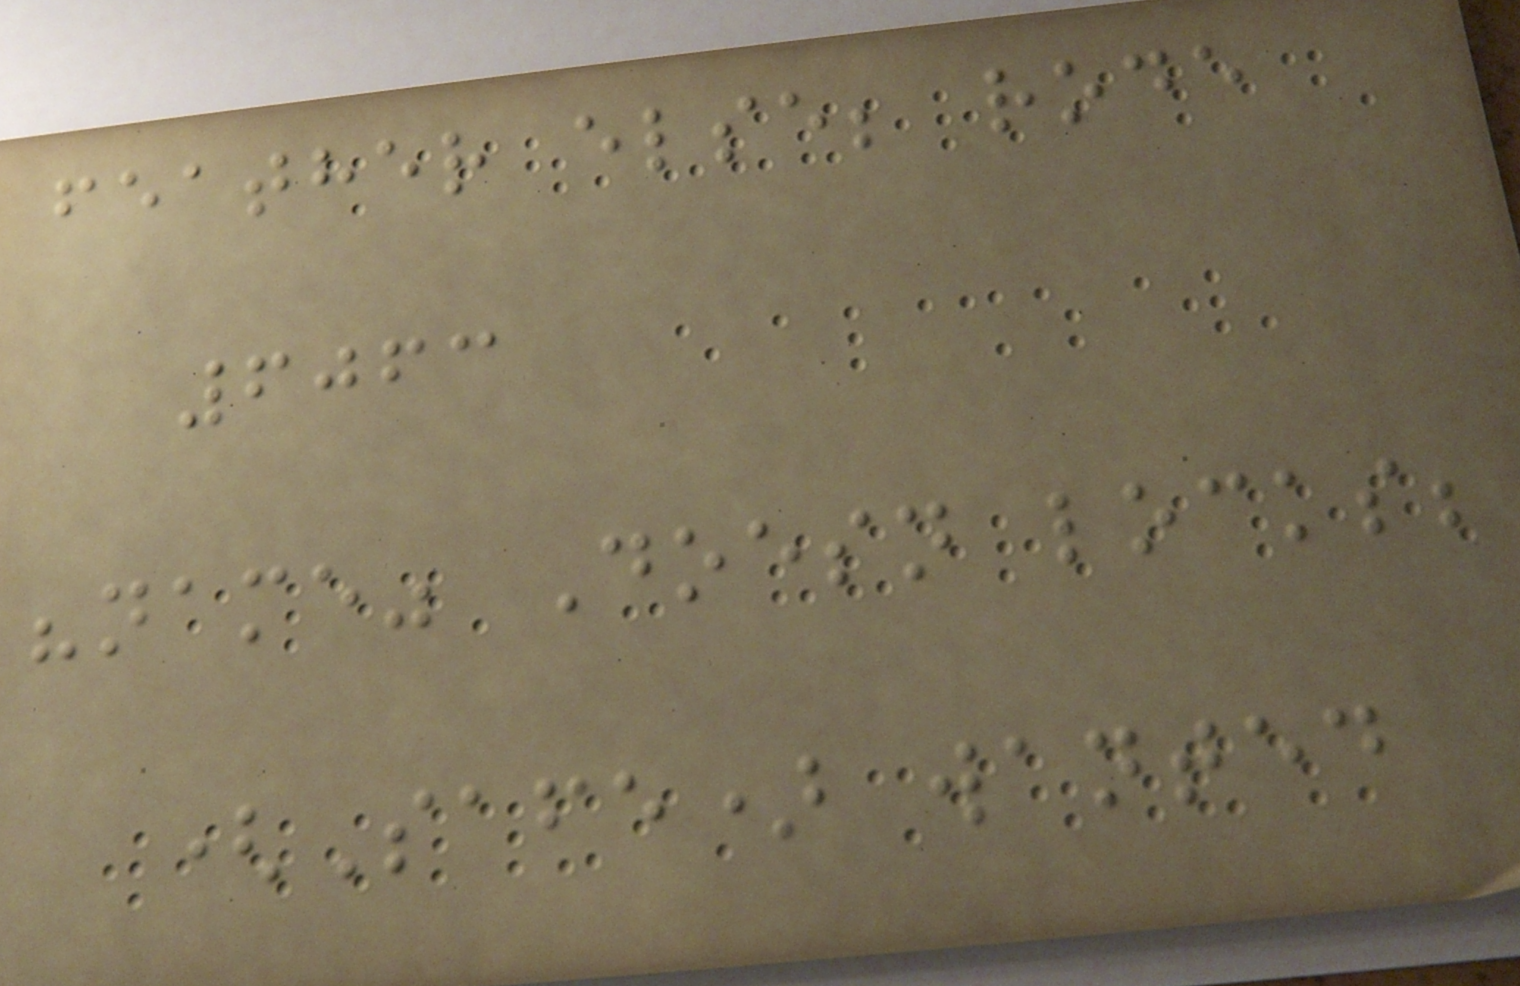feather else; rode
6063
"name" Doesn locks;
(Safe) wanted
